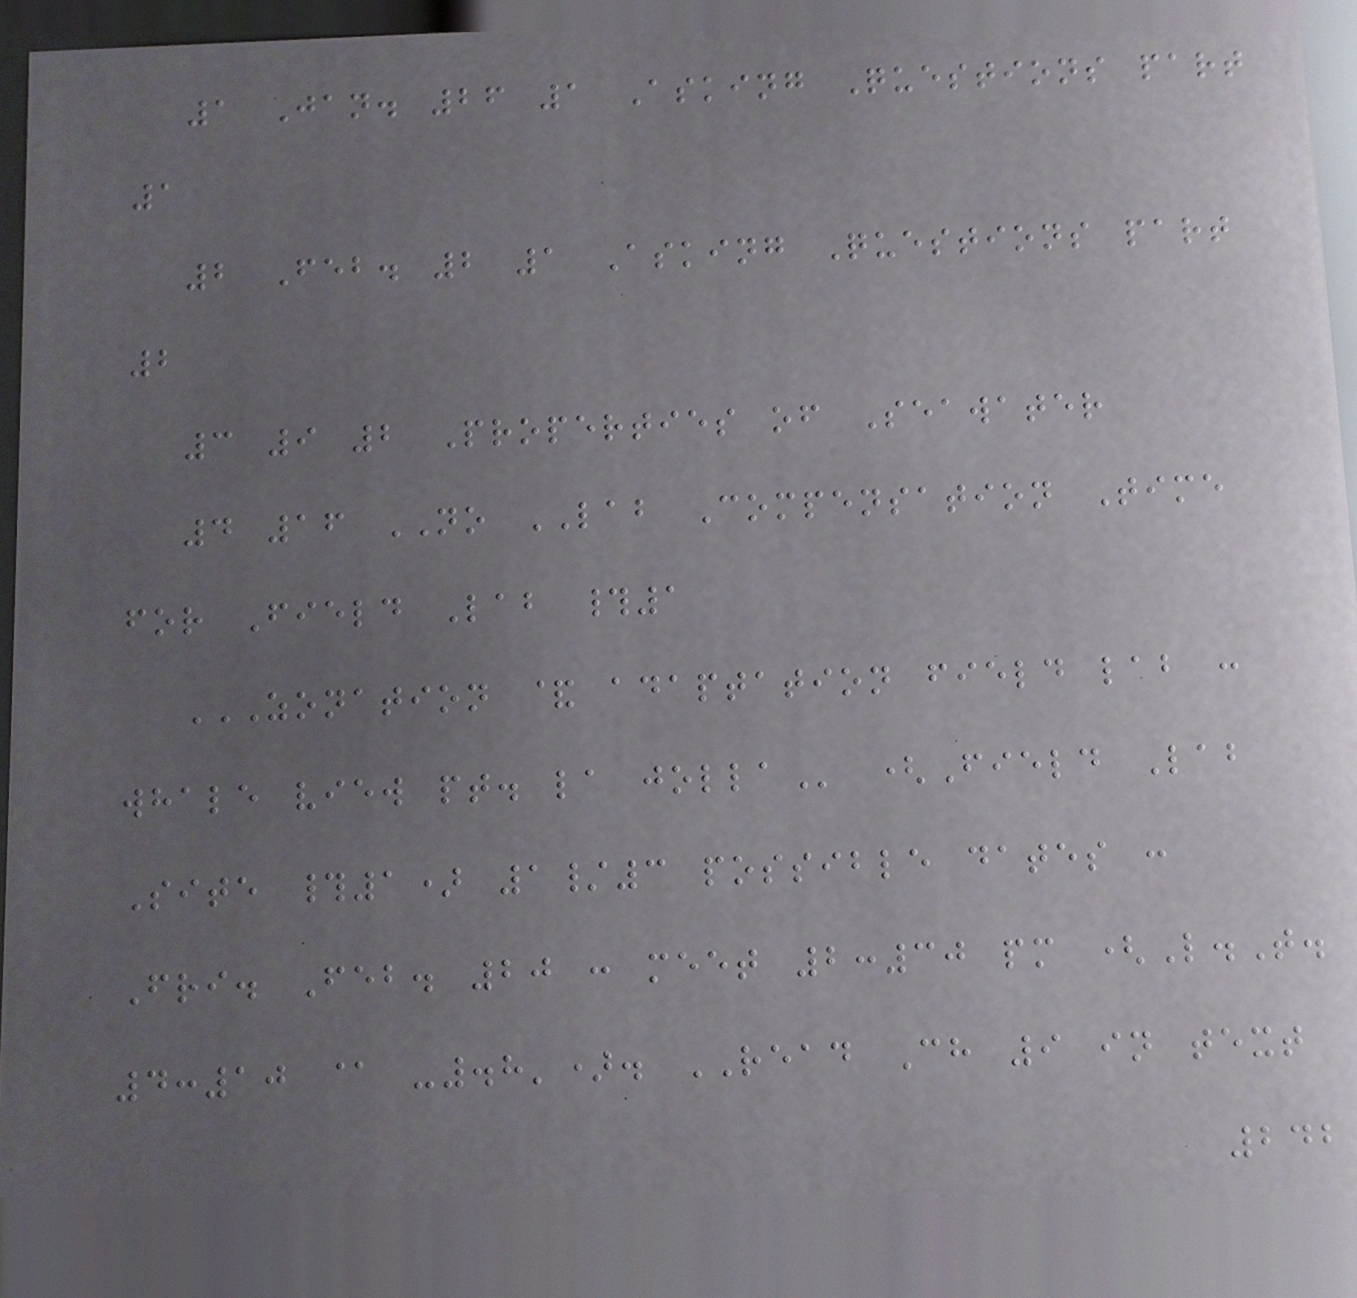1 Jan. 26 1 Asking Questions part
1
2 Feb. 2 1 Asking Questions part
2
3 9 2 Properties of Seawater
4 16 NO LAB Compensation Time
for Field Lab #1
ZONATION & ADAPTATION FIELD LAB :
WHALE VIEW PT. LA JOLLA (Field Lab
Site #1) 1/3 possible dates :
Fri. Feb. 20 : meet 2:30 pm (L.T.
4:10 @ -.8'). READ Ch 9 in text
242
